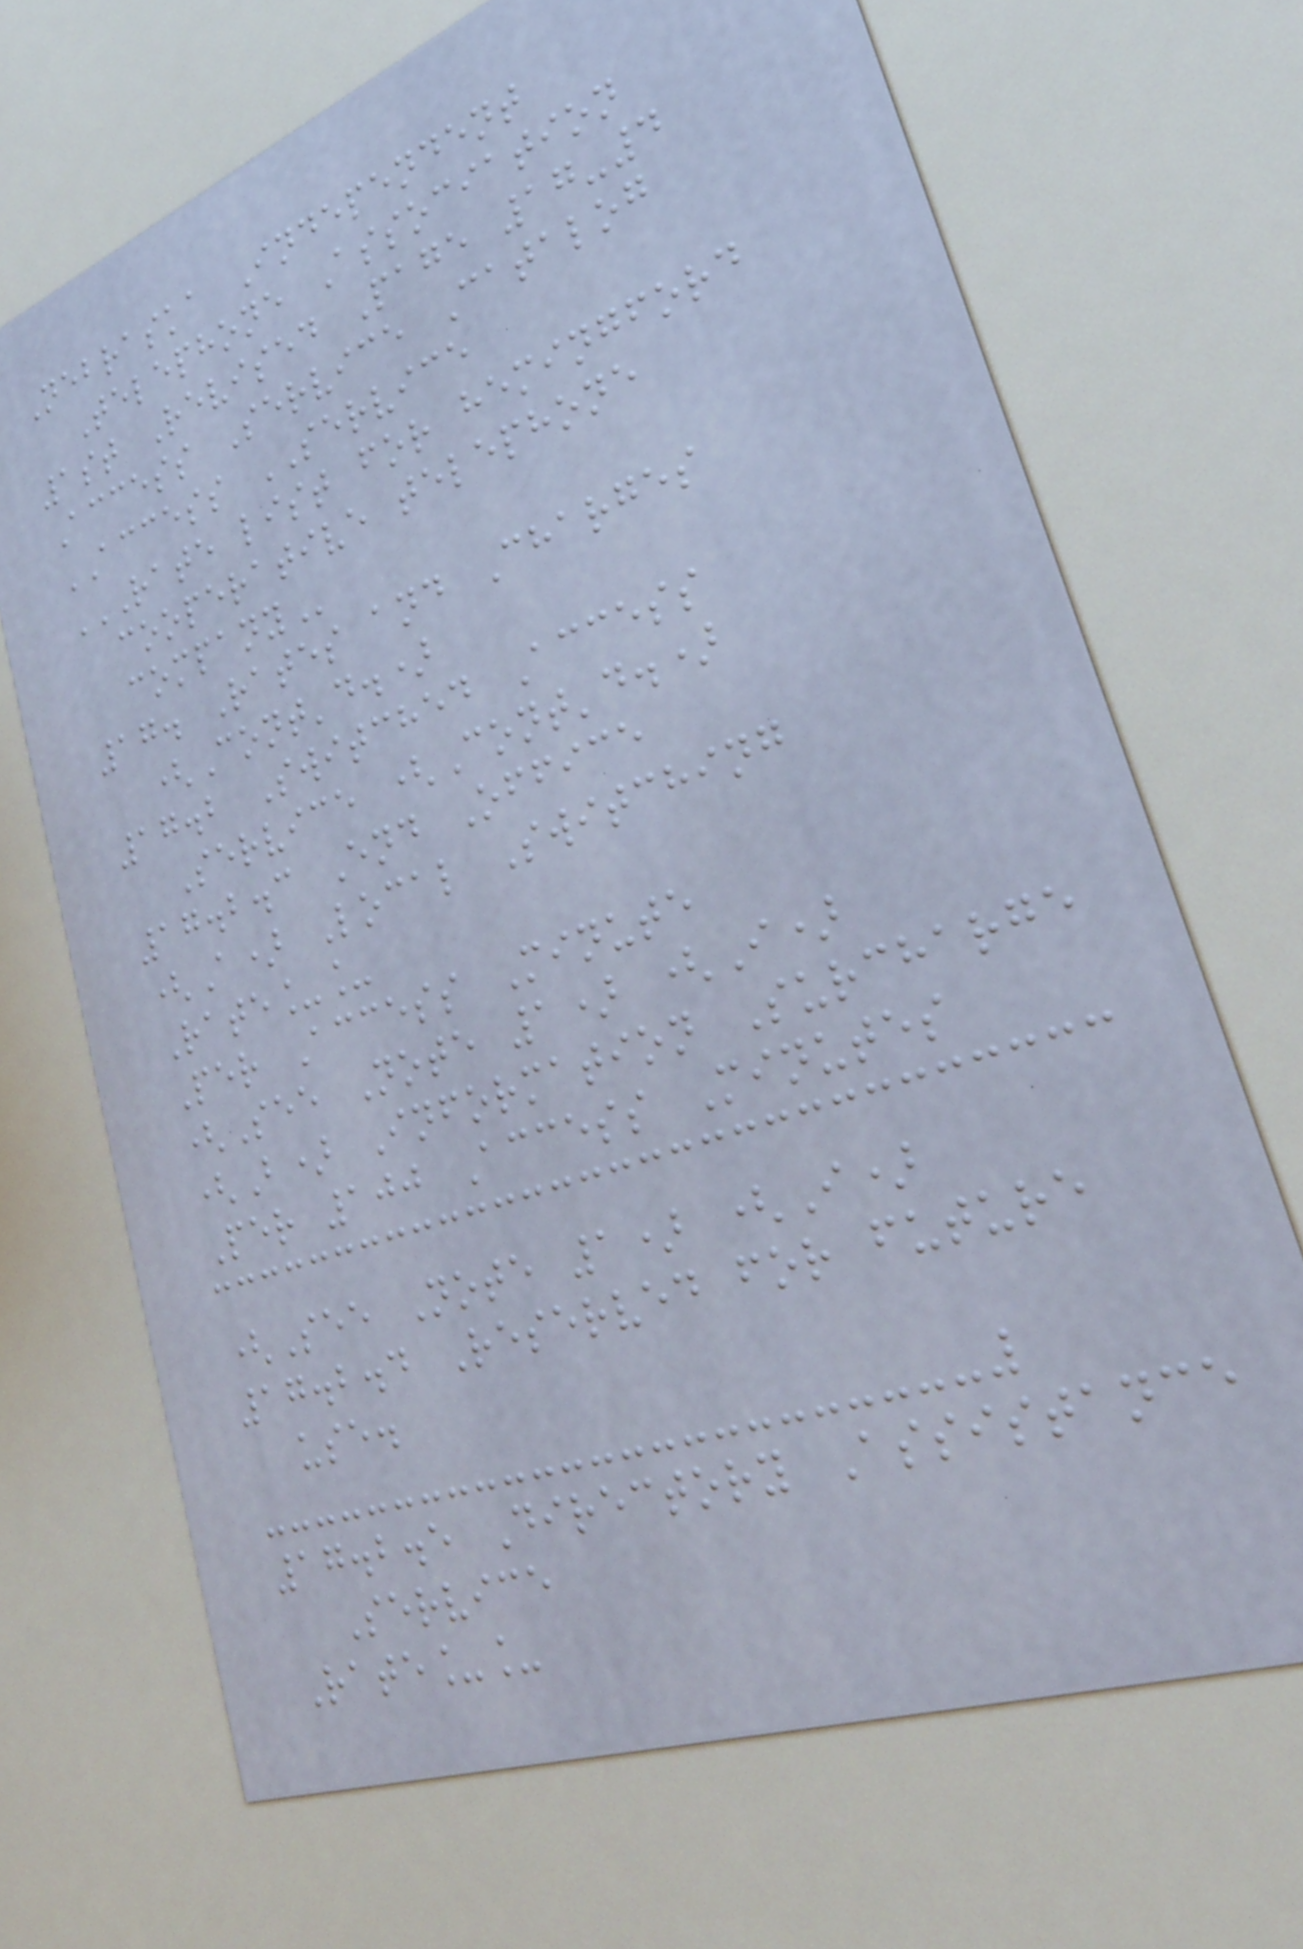Nebraska Independent
Telephone Association
1st Revised Page 17-4
Access Service Catalog
ACCESS SERVICE
RATE LIST FOR HEMINGFORD
COOPERATIVE TELEPHONE
COMPANY
17. Rates and Charges
(Cont'd.)
17.2 Switched Access
Service (Cont'd.)
17.2.3 End Office
(A) Local Switching
Rate__
Per Access Minute
(See Note 1) (I)
(B) Information Surcharge
Per 100 Access Minutes
(See Note 1) (I)
17.2.4 Reserved for future
use.
17.2.5 Directory Assistance
Service
Rate__
